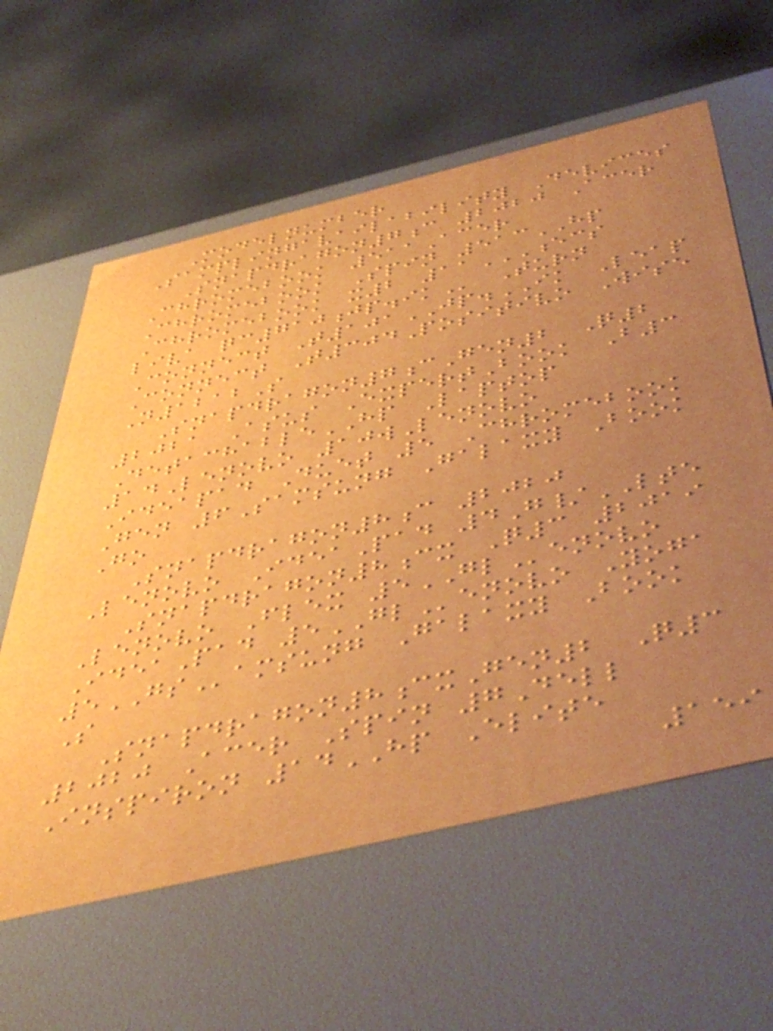Modelnumber
Samplingavailability Devices
Snapdragon7c 2020 Acer
Chromebook 511Acer
Chromebook Spin 513HP
Chromebook x2 11ECS
LIVA QC710JP.IK Turn
Connect T101JP.IK Leap
Connect T304Positivo Wise
N1212S
Snapdragon7cGen2 Q2
2021 Asus ExpertBook B3
DetachableHP Laptop
14Lenovo 10wLenovo
Ideapad Duet 5 Chromebook
Gen 6Samsung Galaxy Book
Go
Snapdragon8c 2020
Lenovo IdeaPad 4G/LTE
Snapdragon8cx Q3 2019
Lenovo Flex 5GLenovo
IdeaPad 5GLenovo Yoga
5GSamsung Galaxy Book
S
Snapdragon8cxGen2 Q3
2020 Acer Spin 7Dell
Inspiron 14HP Elite
159
